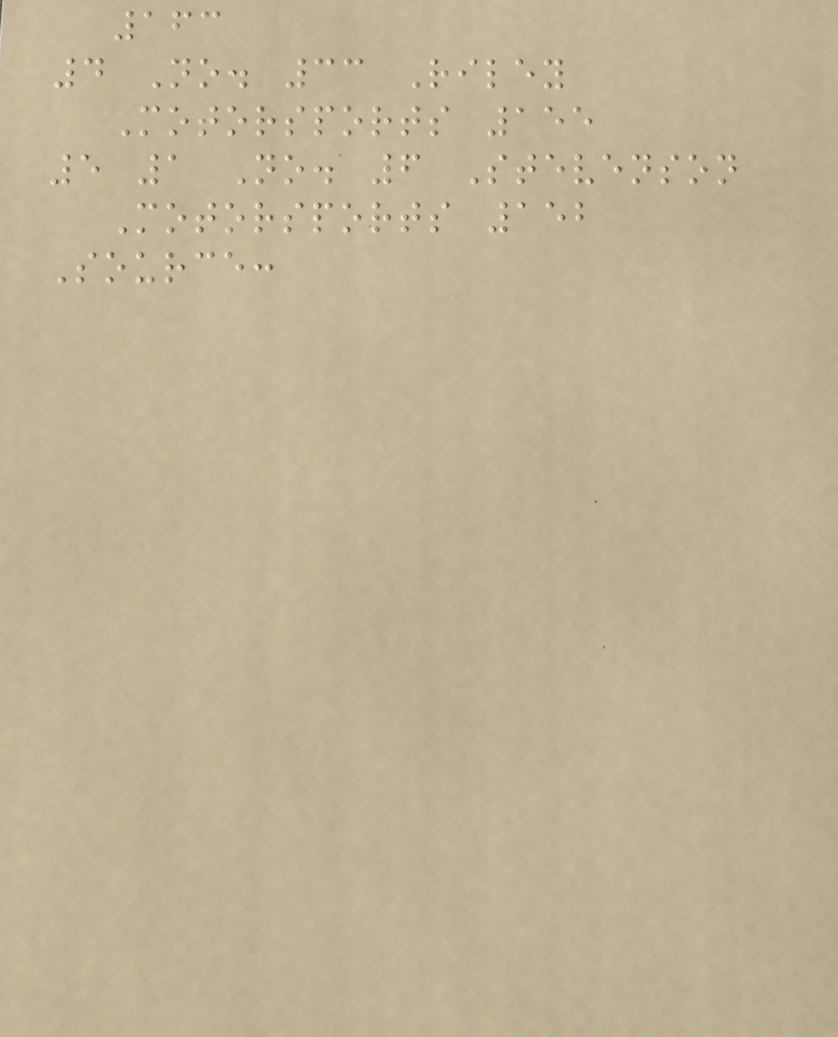163
4 No. 33 Riley
Motorsports 155
5 1 No. 6 Stevenson
Motorsports 152
Source:
